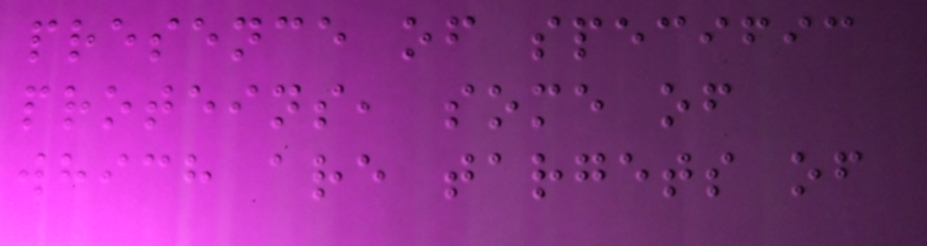presence of specific
proteins, some of
which are targets of
